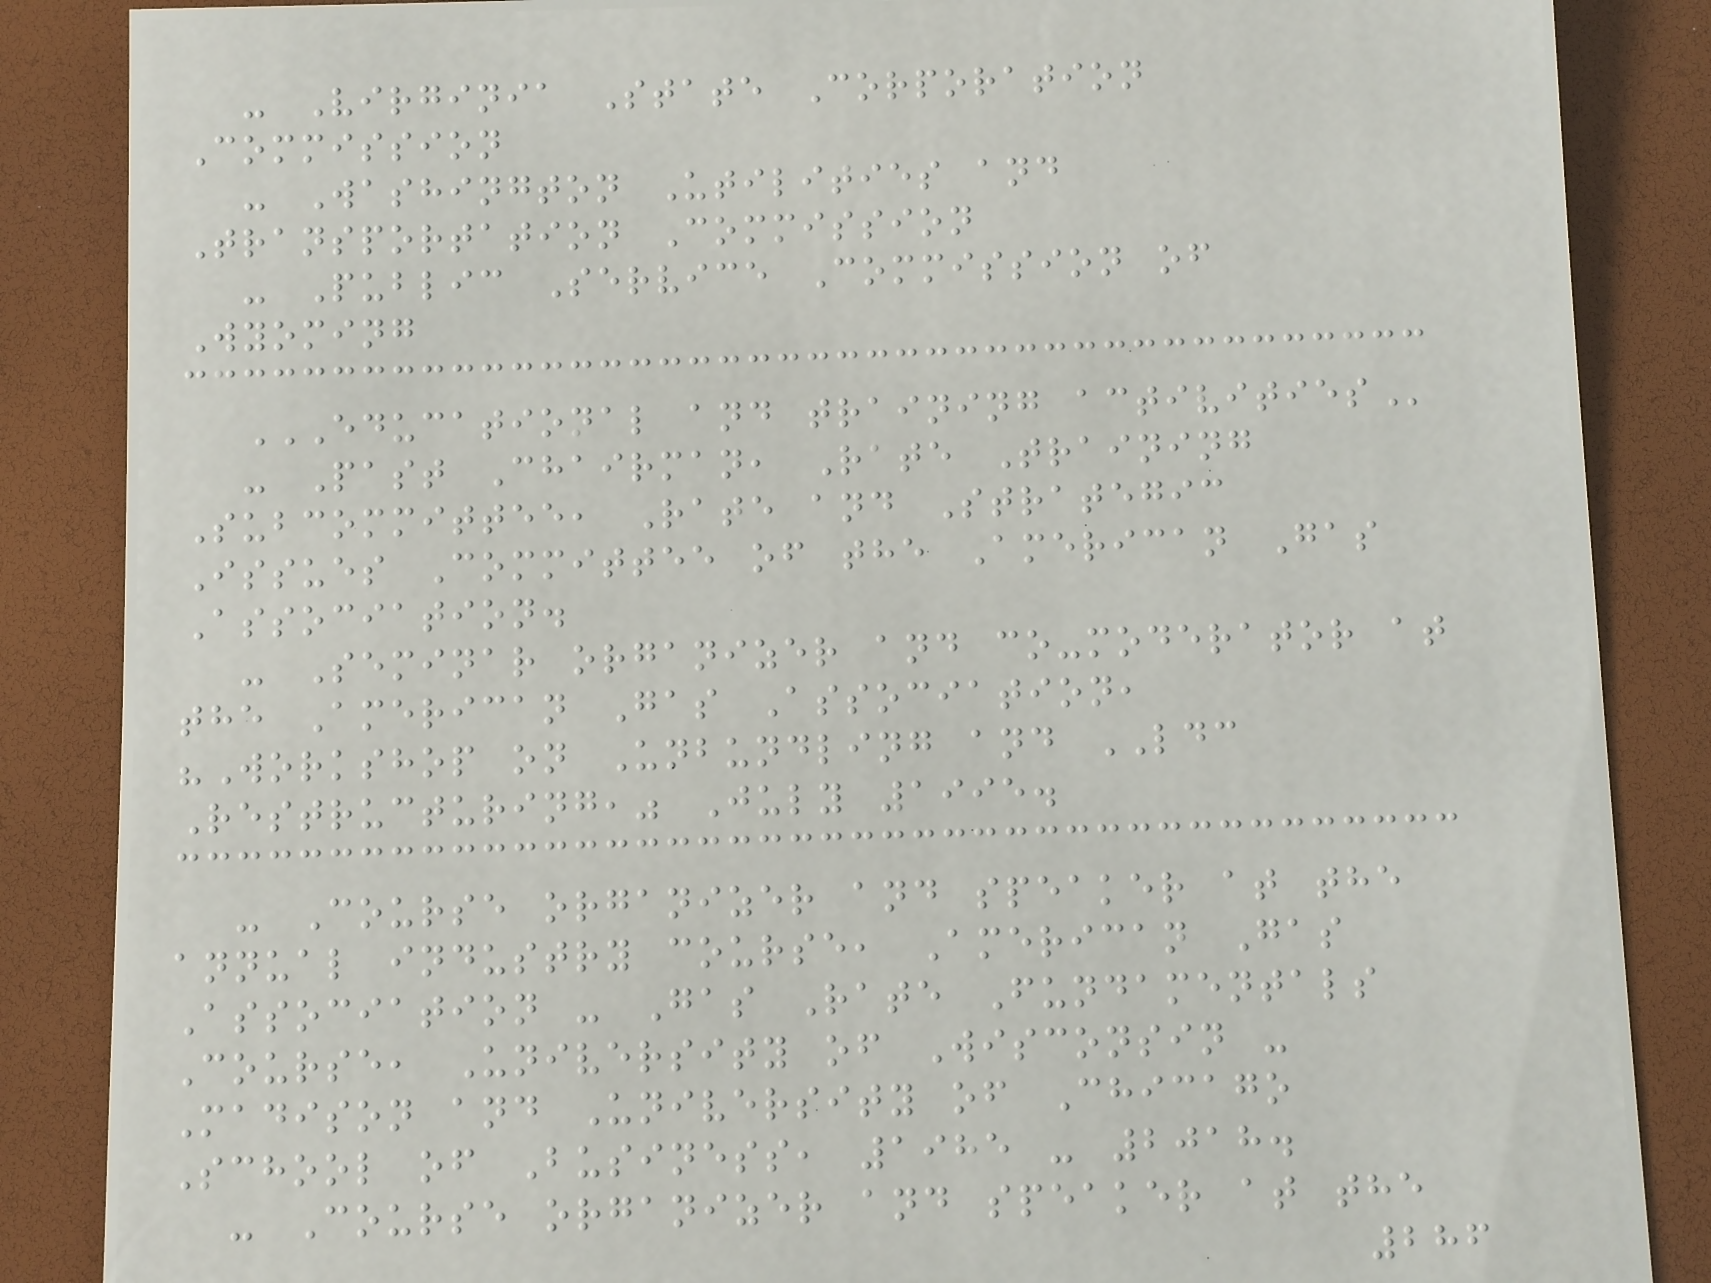- Virginia State Corporation
Commission
- Washington Utilities and
Transportation Commission
- Public Service Commission of
Wyoming
EDUCATIONAL AND TRAINING ACTIVITIES
- Past Chairman, Rate Training
Subcommittee, Rate and Strategic
Issues Committee of the American Gas
Association.
- Seminar organizer and co-moderator at
the American Gas Association,
"Workshop on Unbundling and LDC
Restructuring," July 1995.
- Course organizer and speaker at the
annual industry course, American Gas
Association - Gas Rate Fundamentals
Course, University of Wisconsin -
Madison and University of Chicago
School of Business, 1985 - 2018.
- Course organizer and speaker at the
286
